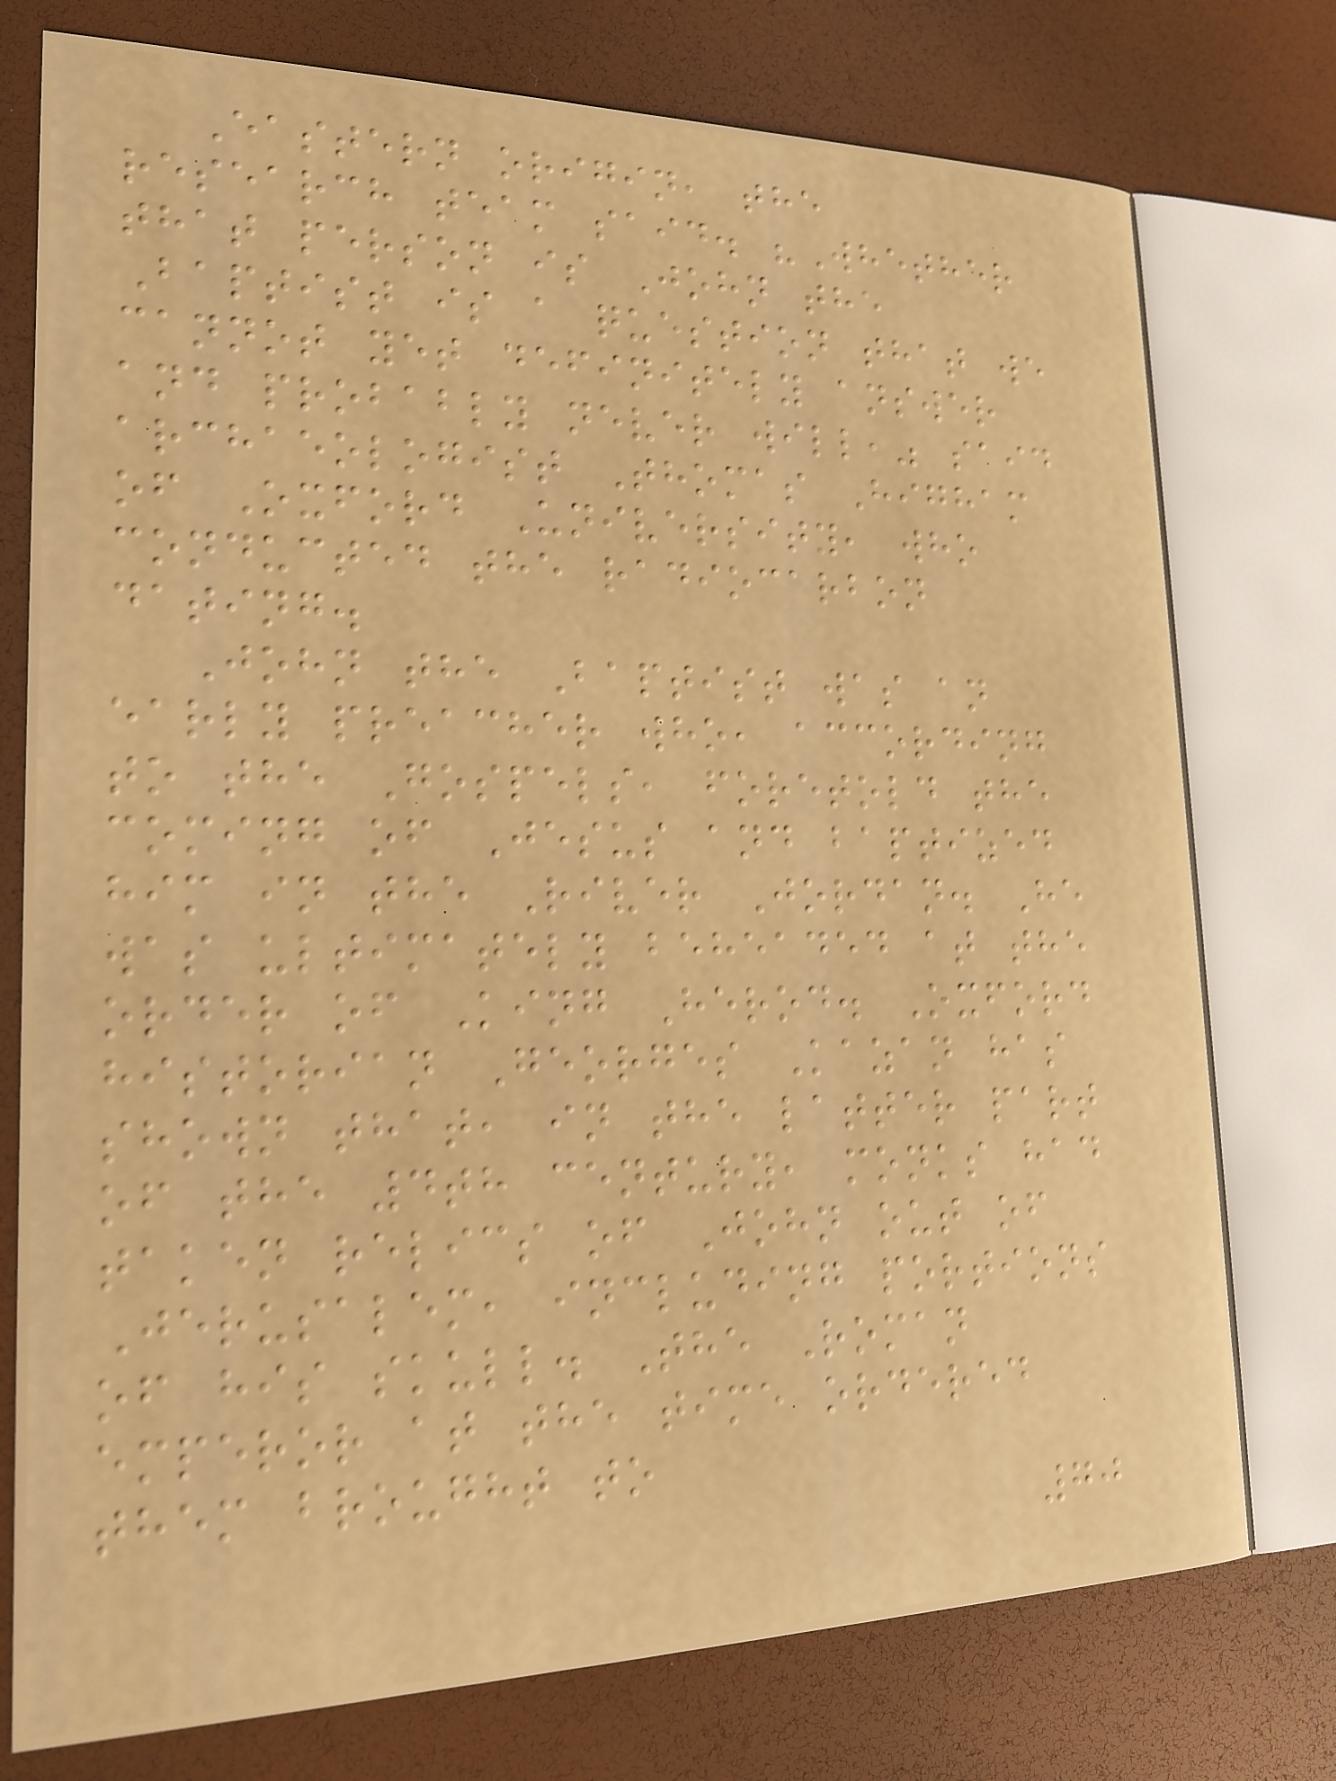Eastern origin, the
research team said. "Whether
that person is John the
Baptist is a question that we
cannot yet definitely answer
and probably never will," said
archaeologist Thomas Higham
of Oxford University, who
conducted the radiocarbon
dating.
John the Baptist was an
early preacher who, according
to the Gospels, foretold the
coming of Jesus and baptized
him in the River Jordan. He
was ultimately beheaded at the
order of King Herod. Oxford
historian Georges Kazan has
shown that, in the latter part
of the 4th century, monks had
taken relics of John out of
Jerusalem, including portions
of his skull. The Roman
emperor at the time ordered
them brought to
70
